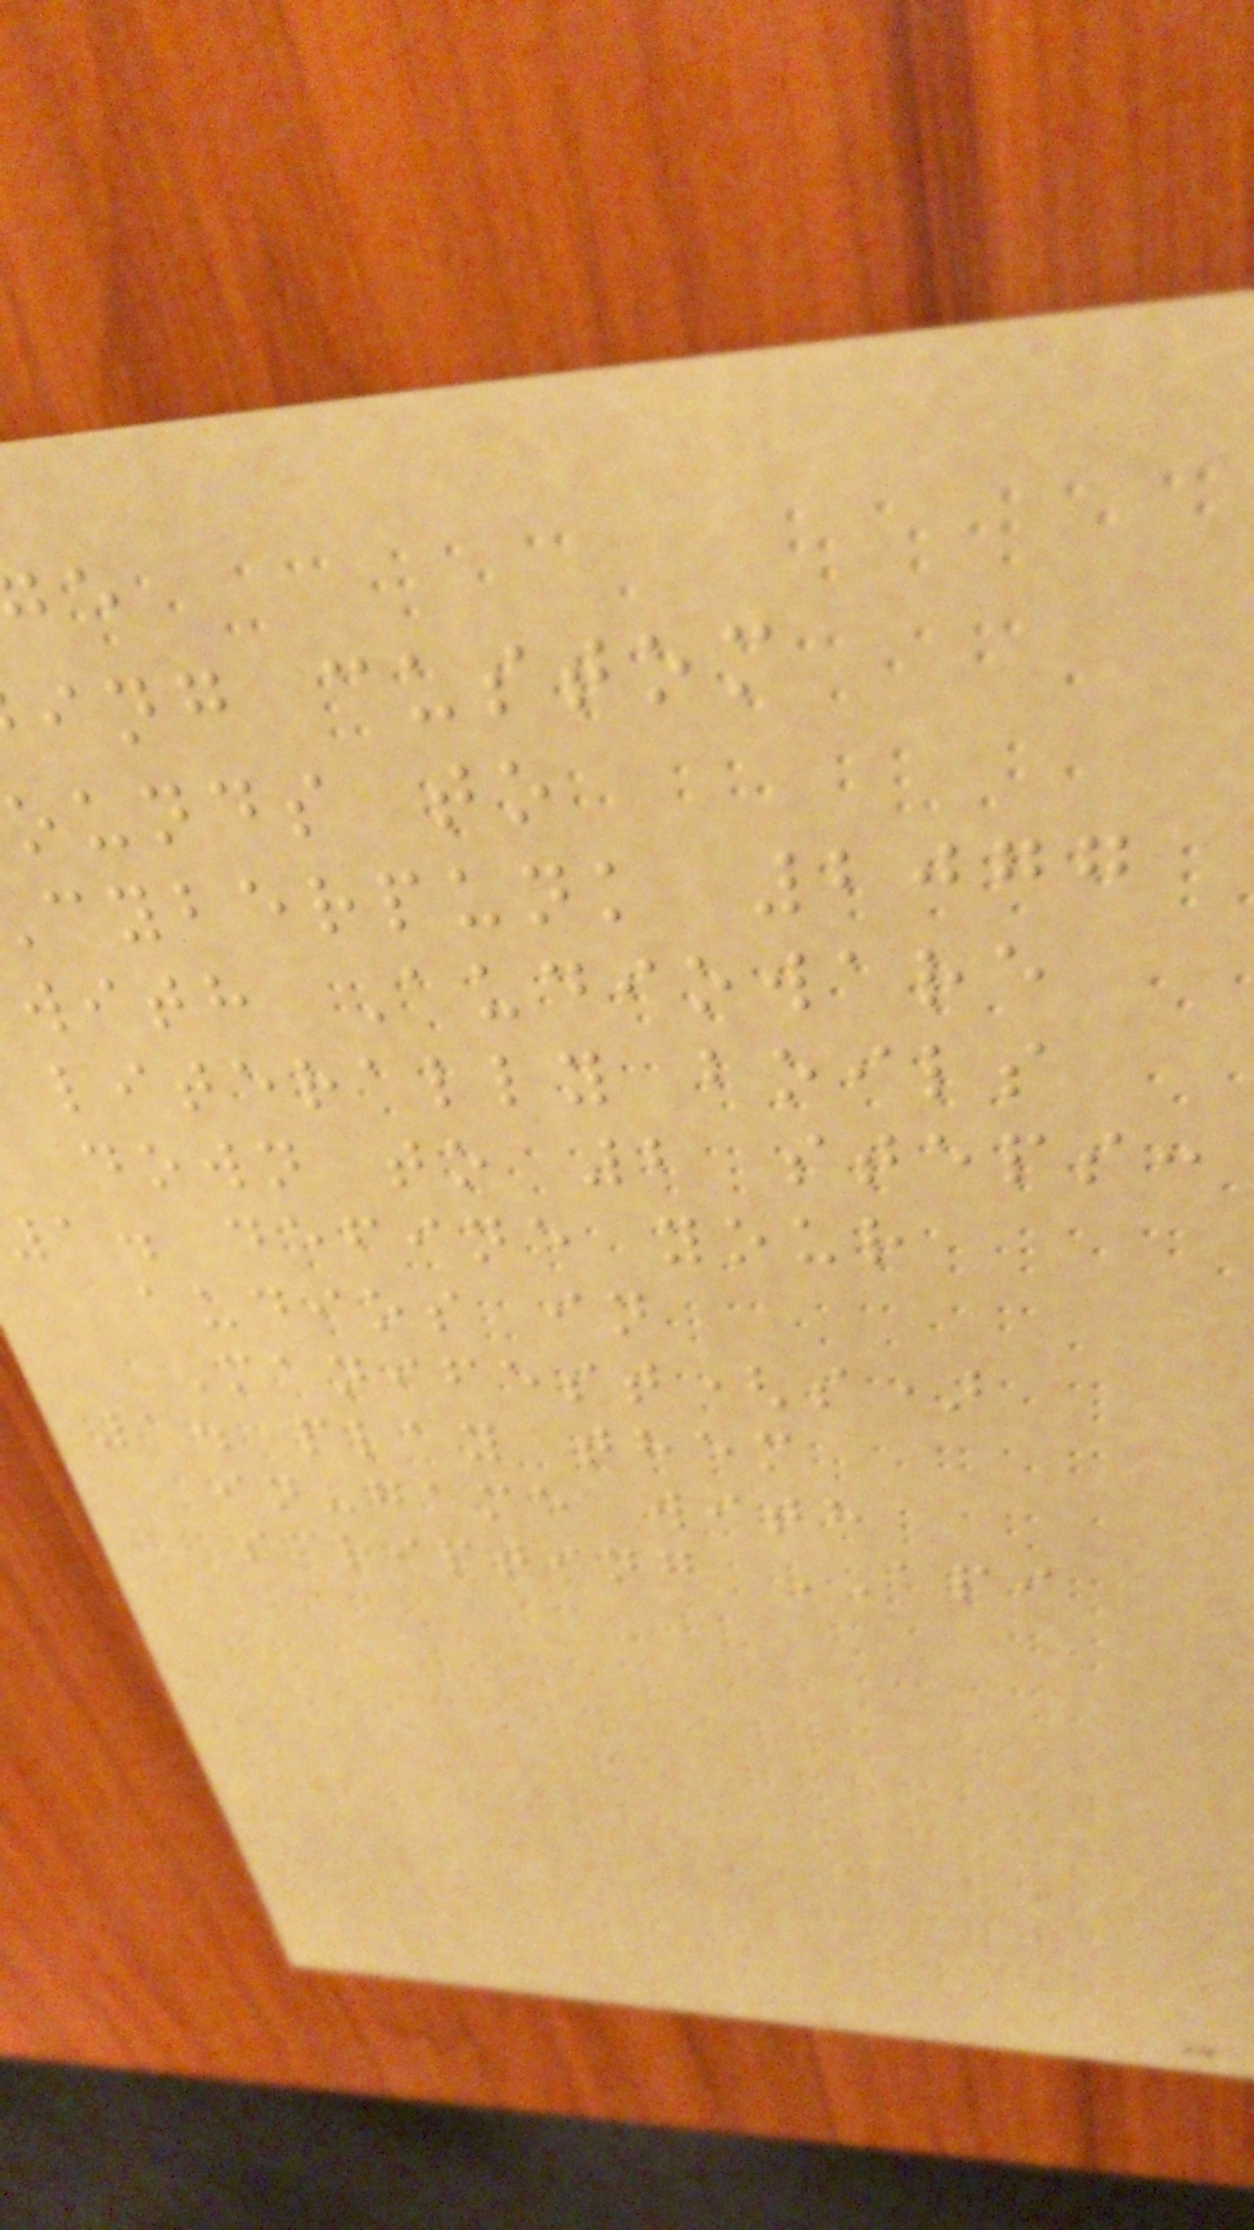ing custom
ounds to
cyberpunk 2077
with Audioware
literally boils
down to 2 steps:
a. define your
audios in
Manifest(s)
1. play them
in-game with
scripting API
